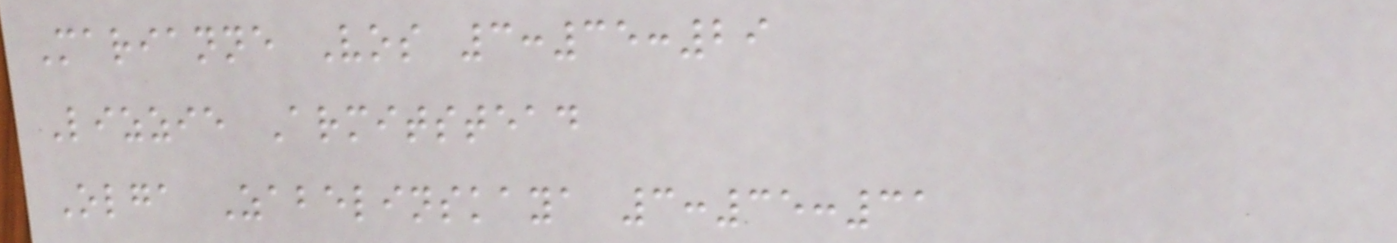Marianne Vos 3:35:29
Lizzie Armitstead
Olga Zabelinskaya 3:35:31
